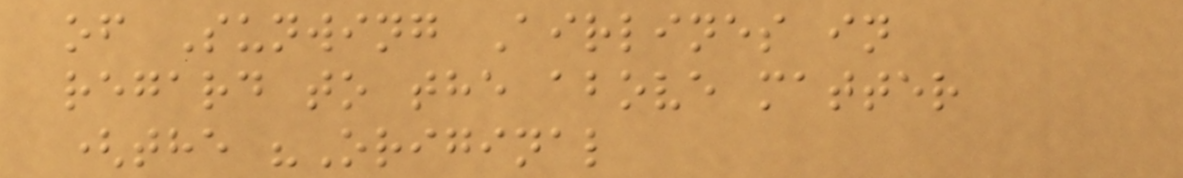of Sunwing Airlines in
regard to the above matter
(the "Original
